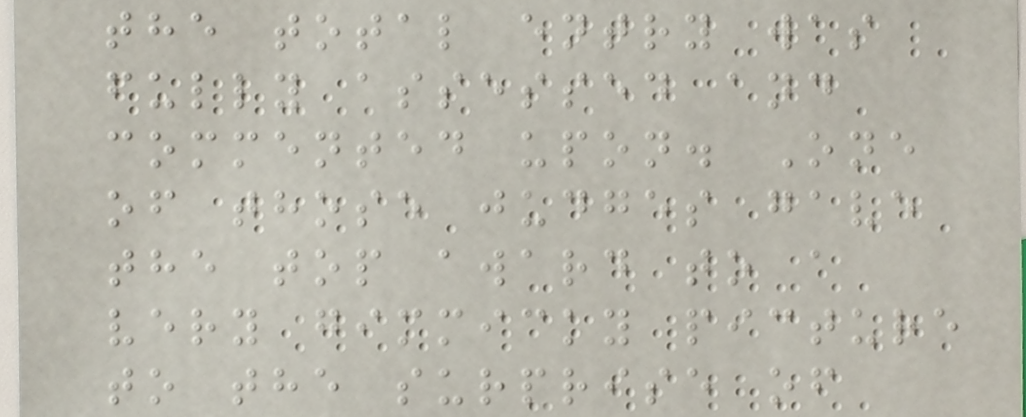the total entry was
fully assessed and
commented upon. One
of those judges gave
the top award to a
very gimmicky picture
to the surprise of
